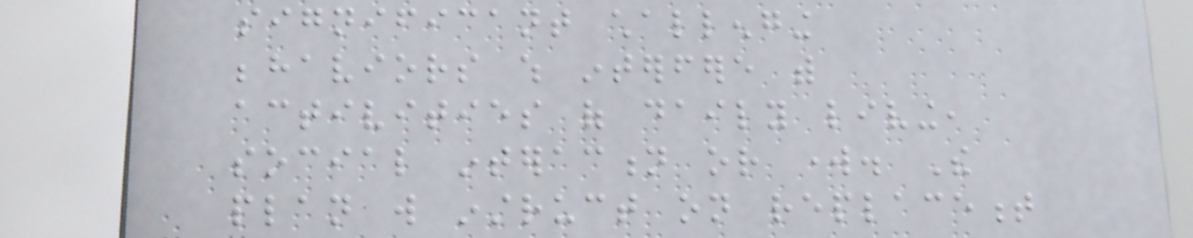significant challenging
behaviors which interfere with
activities of daily living,
social interaction or work. The
plan will instruct on replacement
